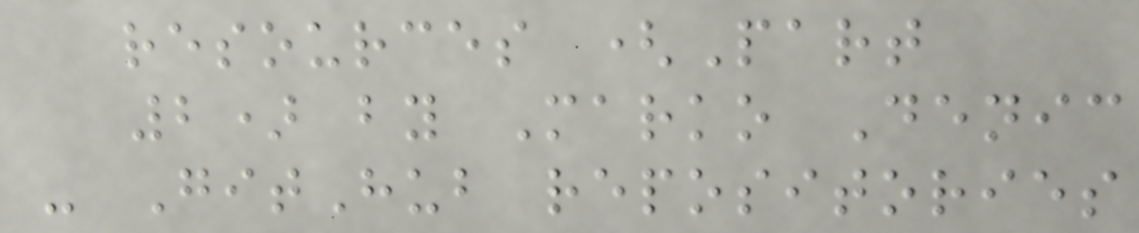resources (Part
2) by Marko Denic
- GitHub repositories
